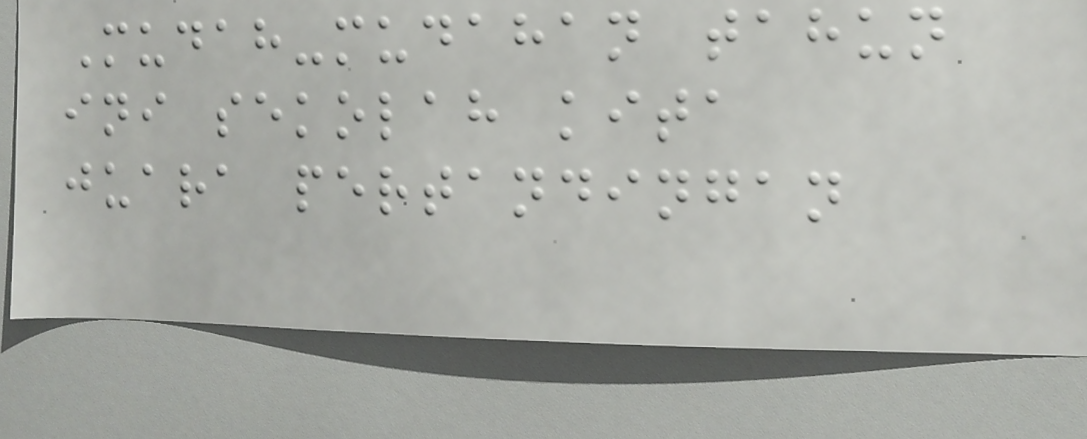Mudah-mudahan tahun
ini sekolah kita
juara pertandingan
